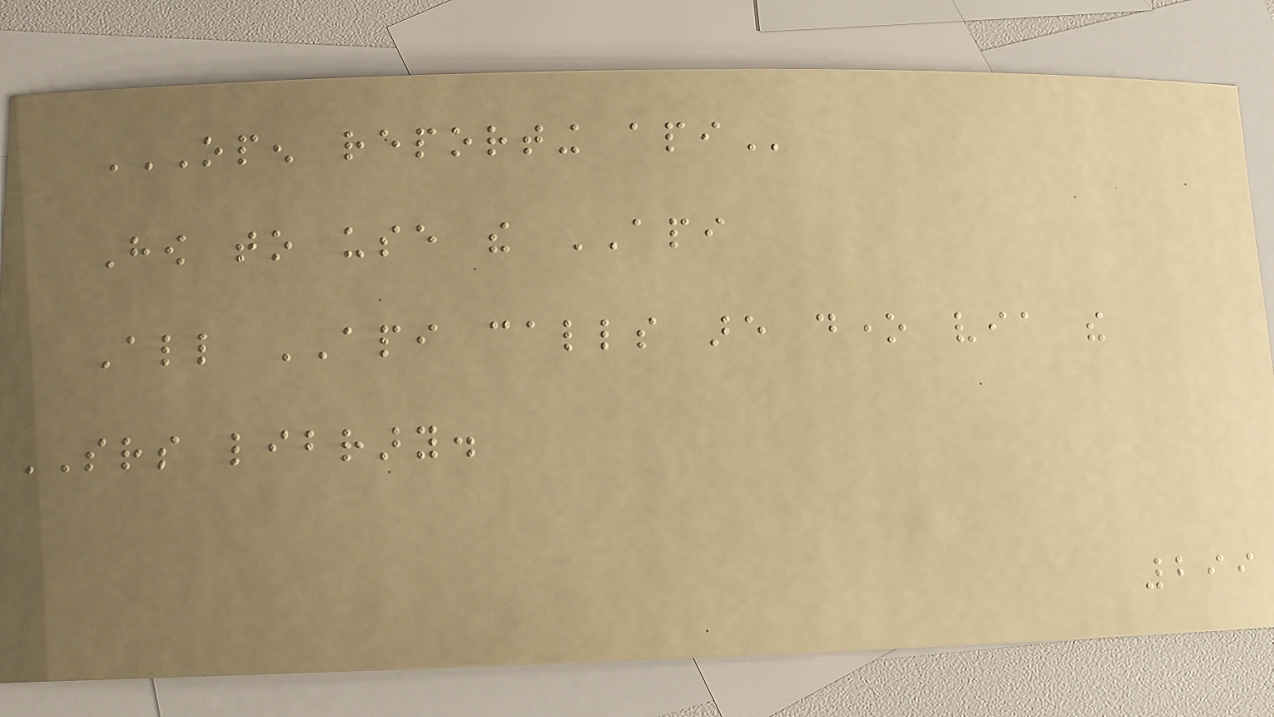OPEN REPORTING API
How to use the API
All API calls are done via the
SRS library.
299
